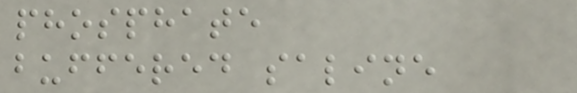phosphate
buffered saline
